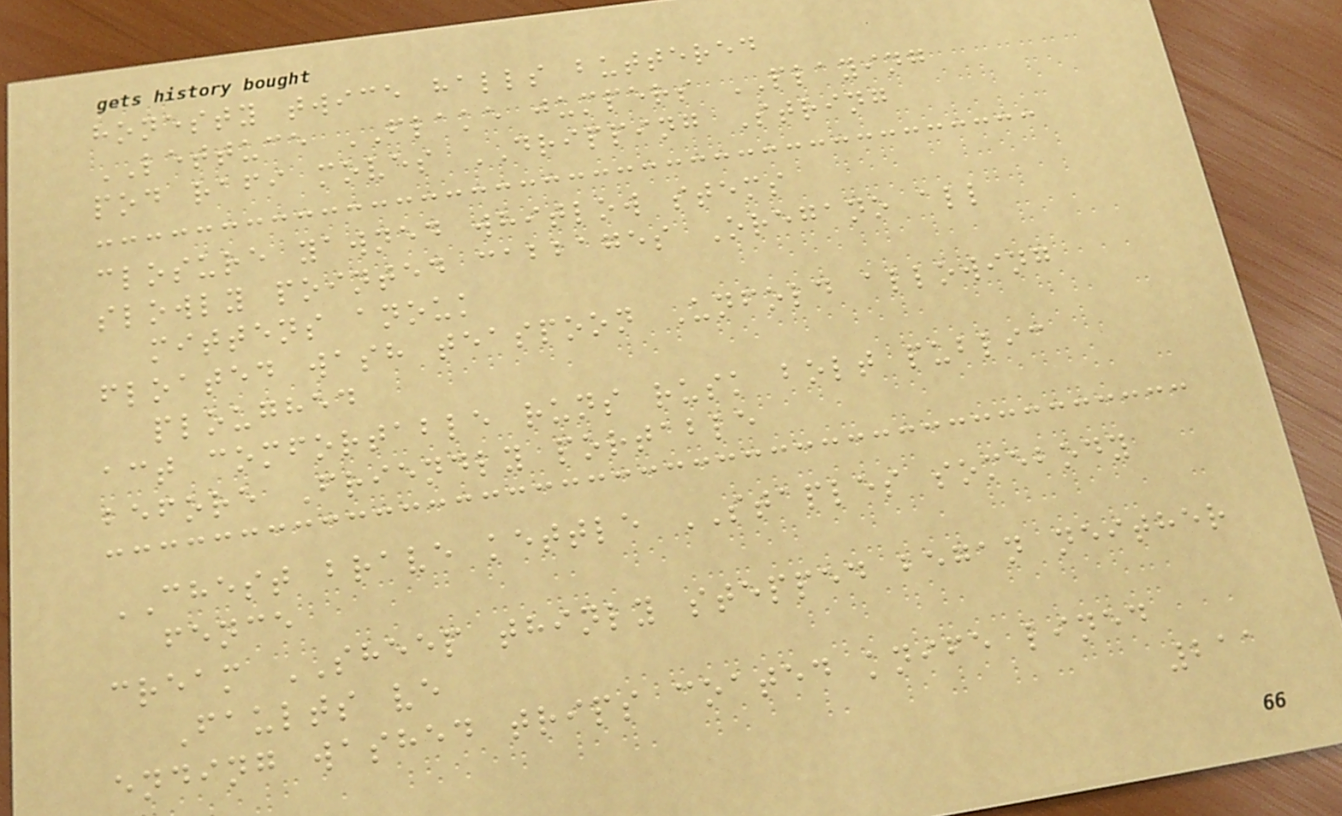honesty twice halls buttered
LETTUCE FLAKE jumpers PLAYING
pod rafi moves DRIPPING String
closure yawned whitlow stems
slowly pointed cabbages Oregano all
mittens anouk
floated wash teaspoon Unfold allowing
ploughed
act comfortable runs rusk bolt public
before Friendly portable
CHEST brave kettle STAPLES somebody
fence
cream SHEEP thinly stepped began neither
Faults ve
ending washed trips coated knife lined
211
